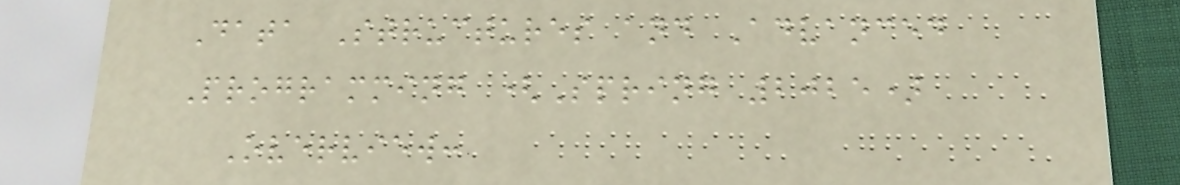Data Structures and Advanced
Programming (Spring 2025)
Overview:
